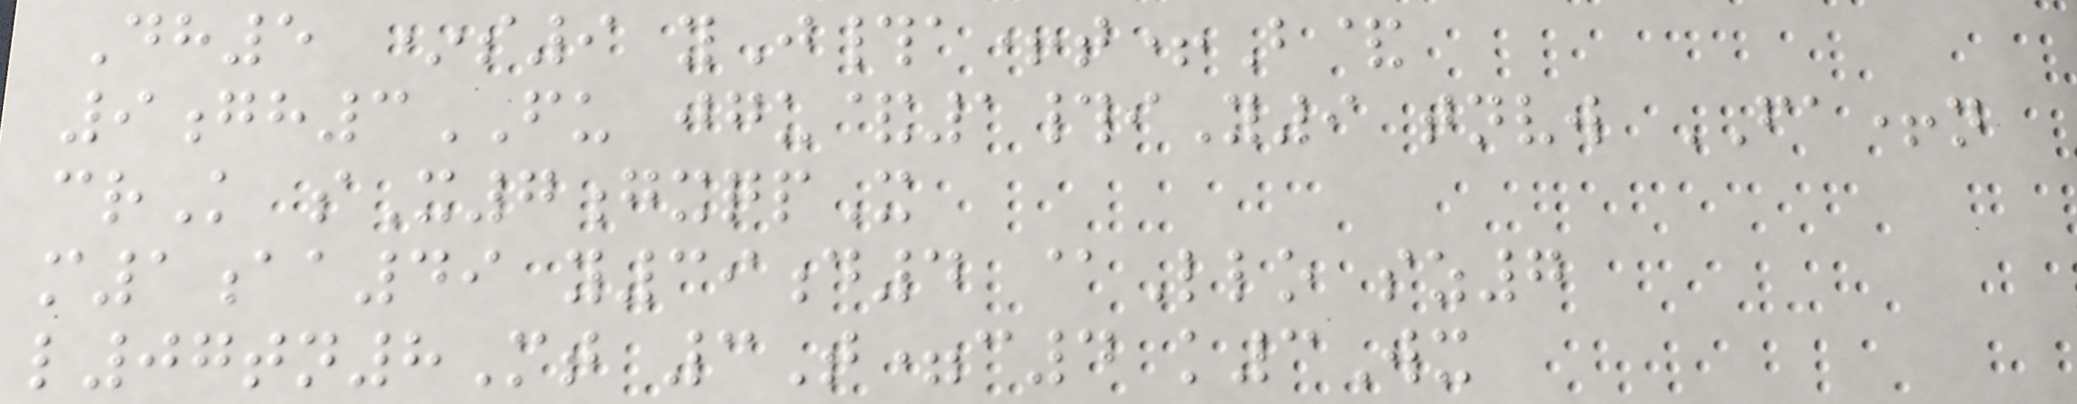Dh5 *s9 yJ#a+t+B&
9gh3FU jgu&1#iY9 tnvw FA+n
crK sX7gxqpX
m1aa49 y39d4 @Llo sz7
l07tn8Mt 3T=c4 k3Wx
